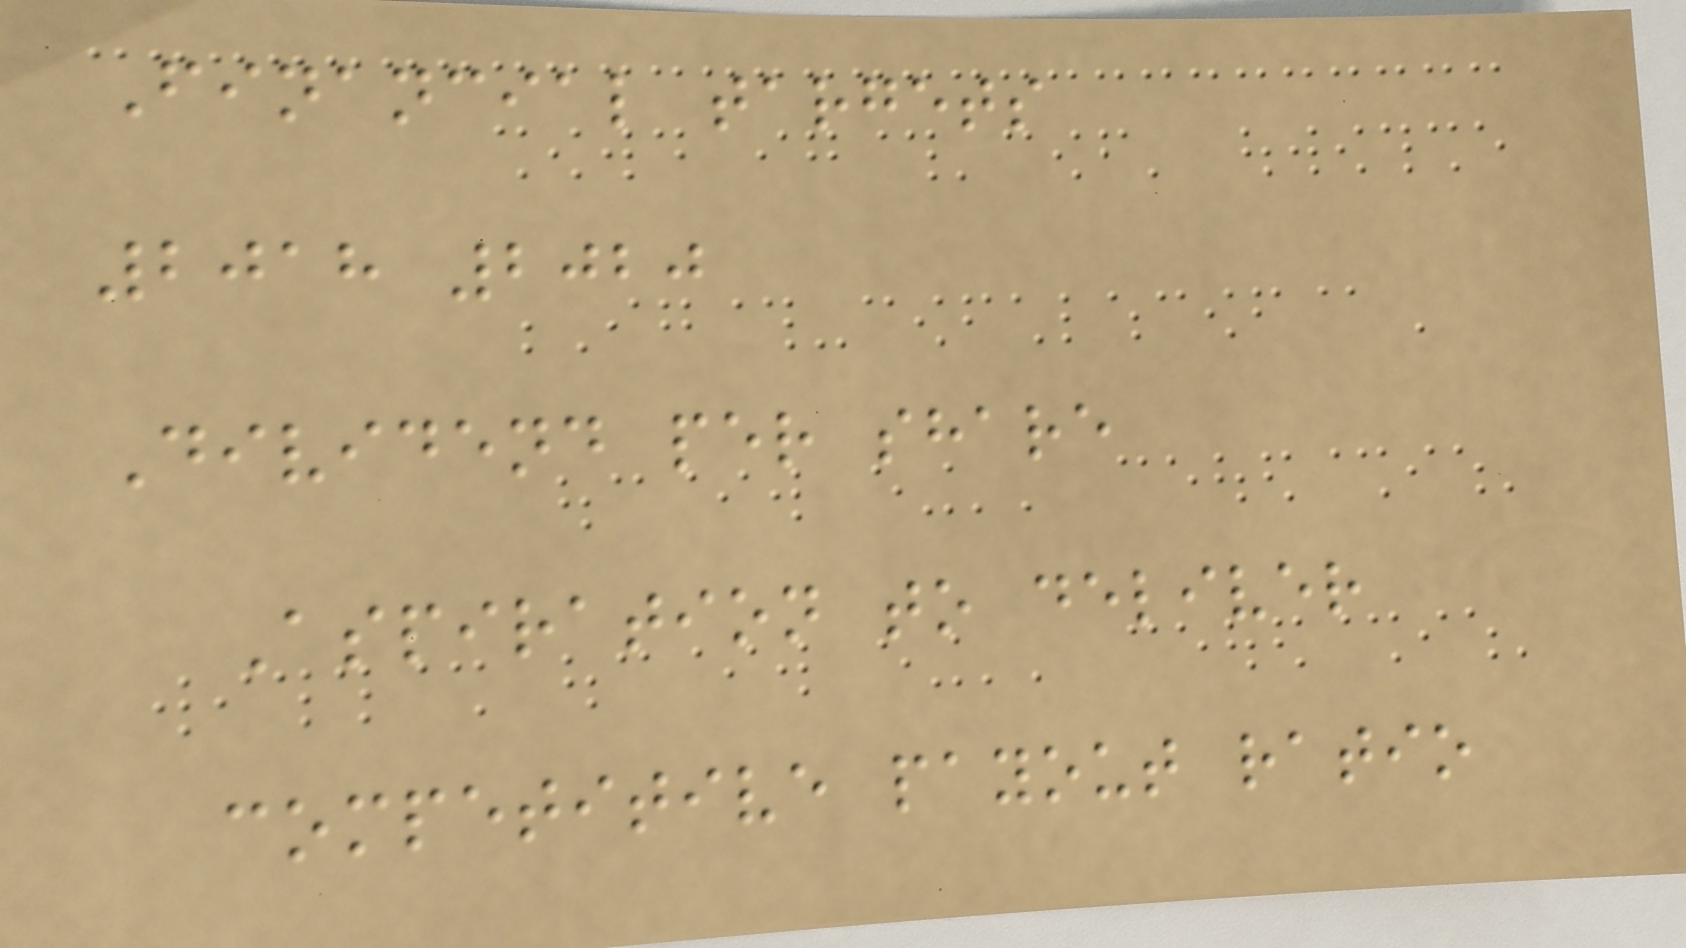Financial targets
2018 2020
Dividend per share
Aspiration to deliver
competitive payout ratio
